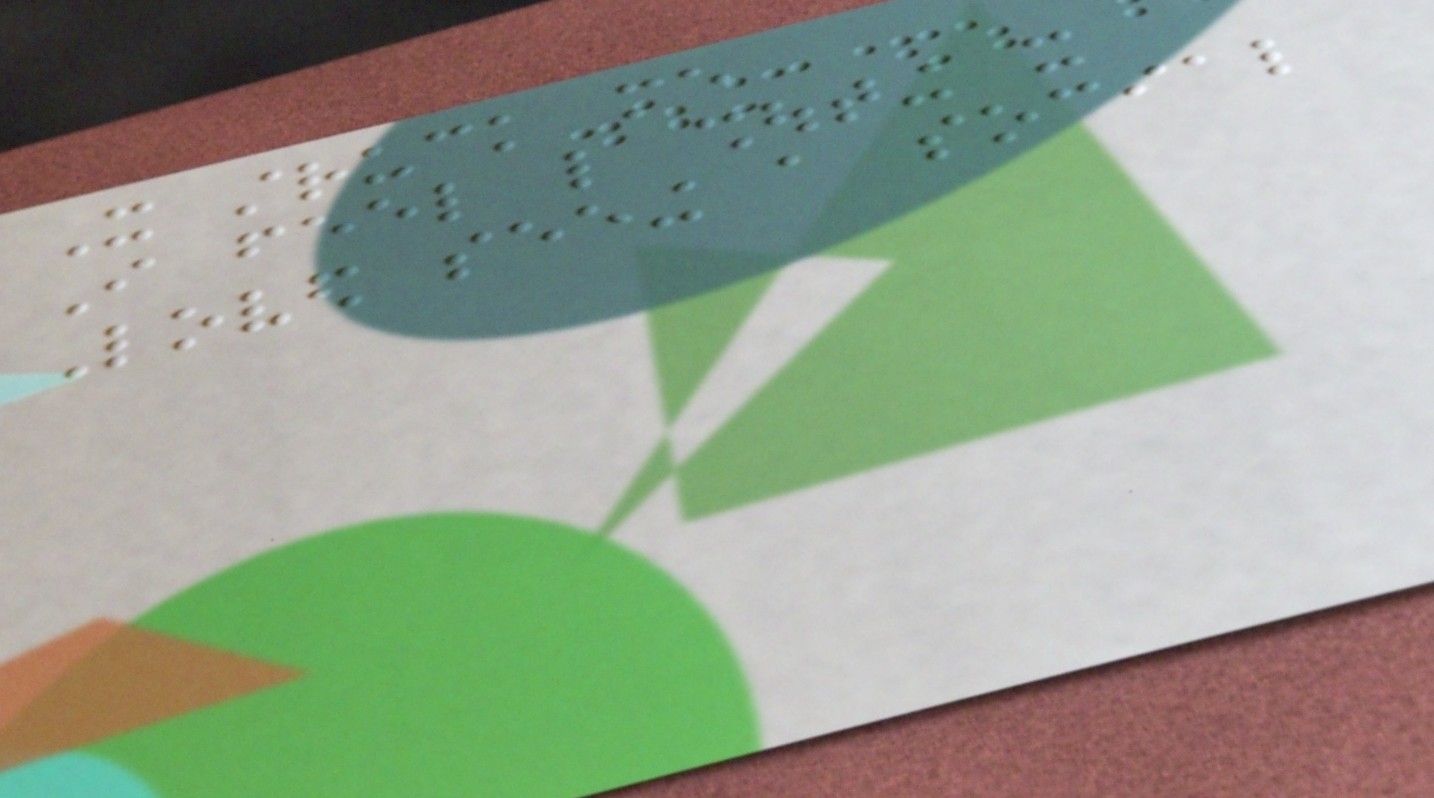It struck me
I feel like shouting it
Loved seeing a social
